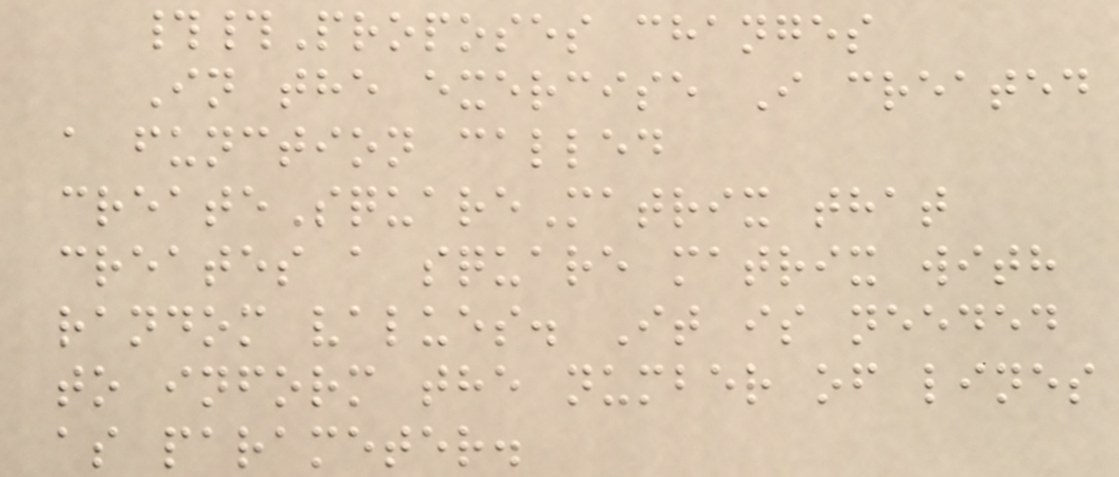##Proposes changes
In the exercise I created
a function called
createSquareMatrix that
creates a square matrix with
random values. It is needed
to inform the number of lines
as parameter.
